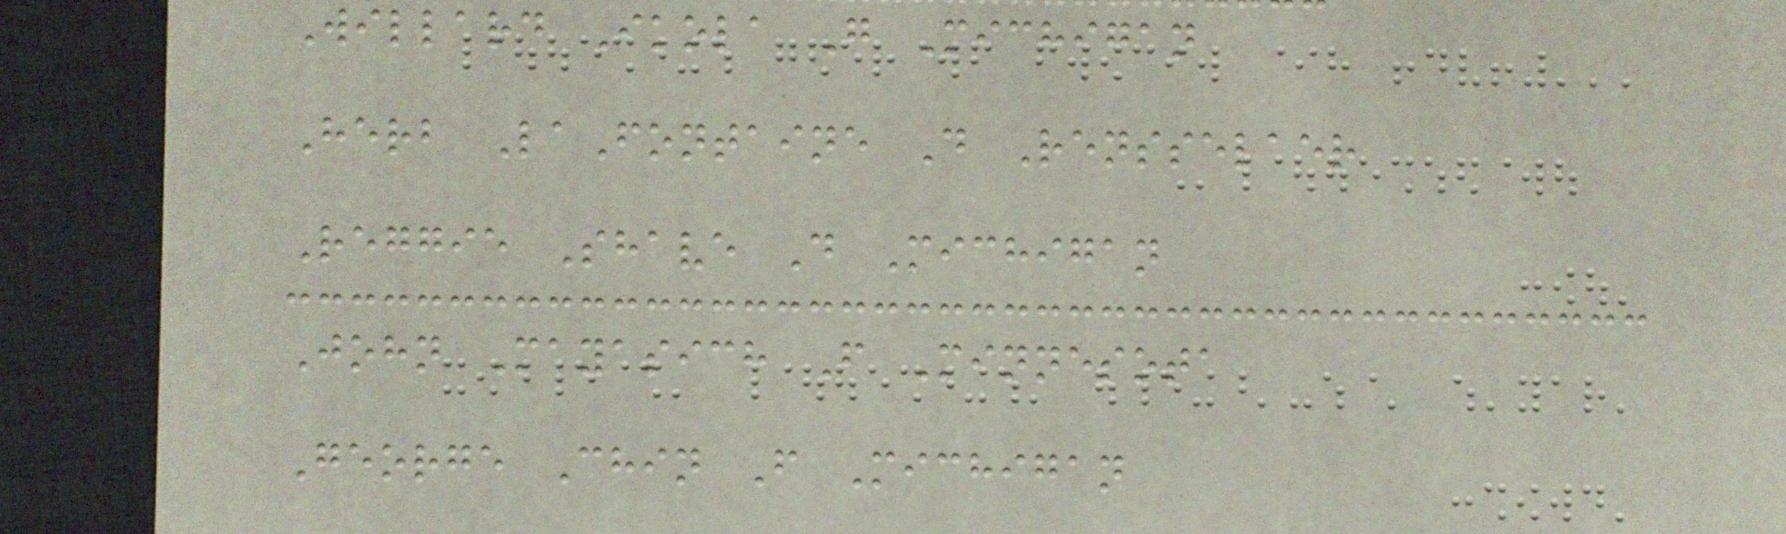Willard Ikola G Michigan
Herb LaFontaine D Rensselaer
Reggie Shave D Michigan
John Mayasich F Minnesota
George Chin F Michigan
